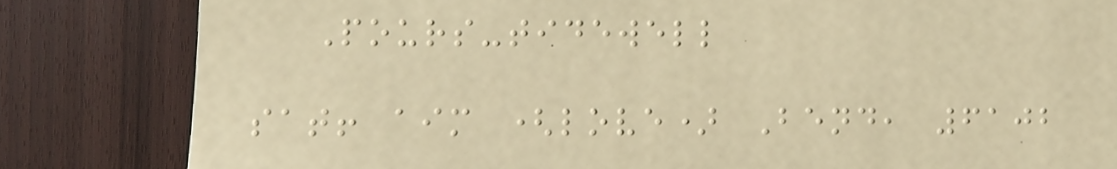Pours-tidewell
sat! aim (love) Bend, 6102
